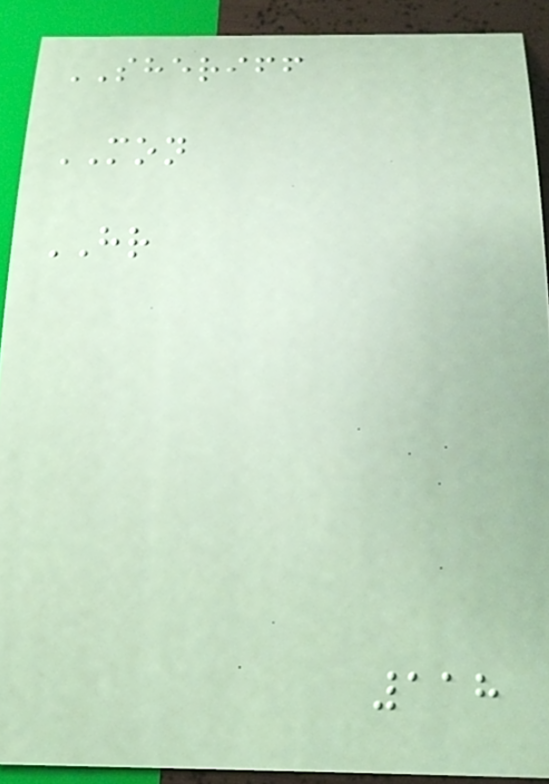SHERIFF
MON
HR
118
